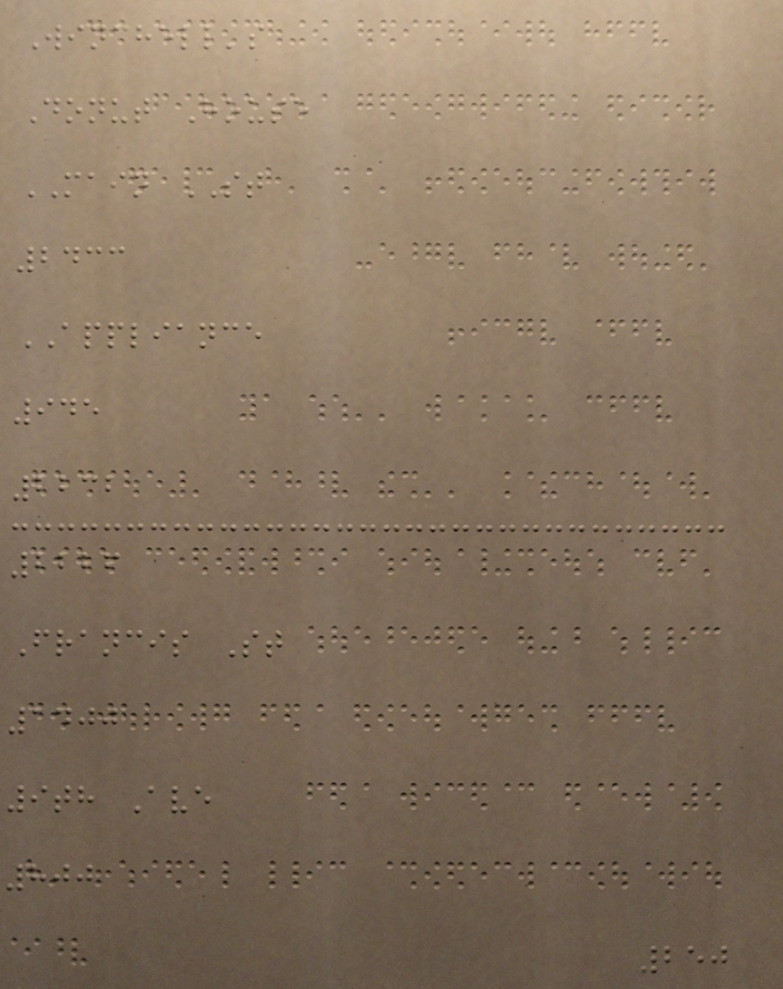Winchell's
Donut House
MAIN ST
2433
APPLIANCE
945
2232
2226
Francis St
1400
9th Ave
800
250
